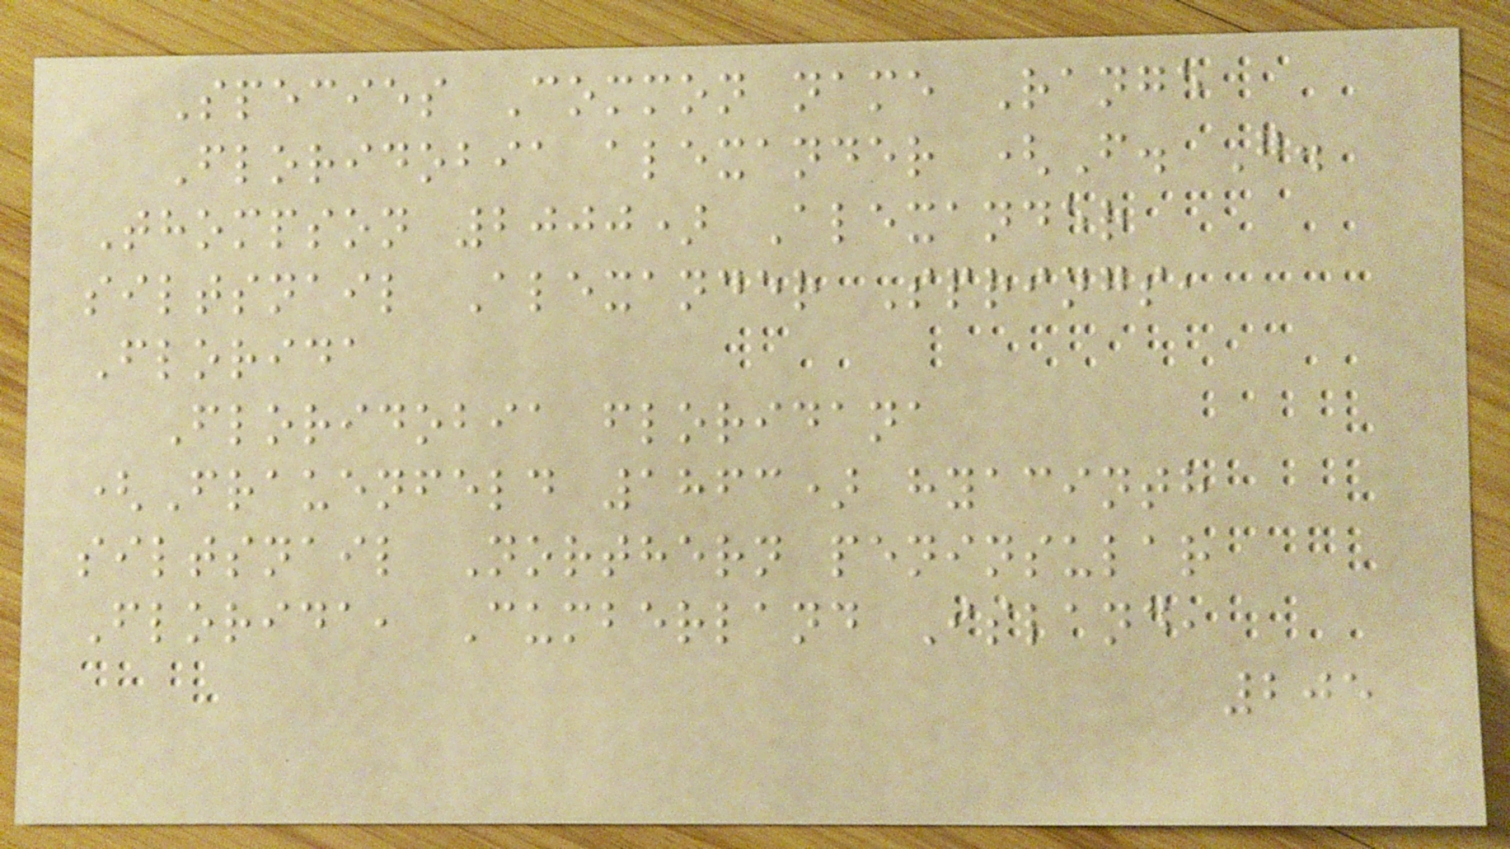Species Common name Range
Floridobia alexander (F. G.
Thompson 2000) Alexander
siltsnail Alexander Springs,
Florida
Floridobia floridana
(Frauenfeld 1863) hyacinth
siltsnail Northern peninsular
Florida, Cumberland Island,
205
